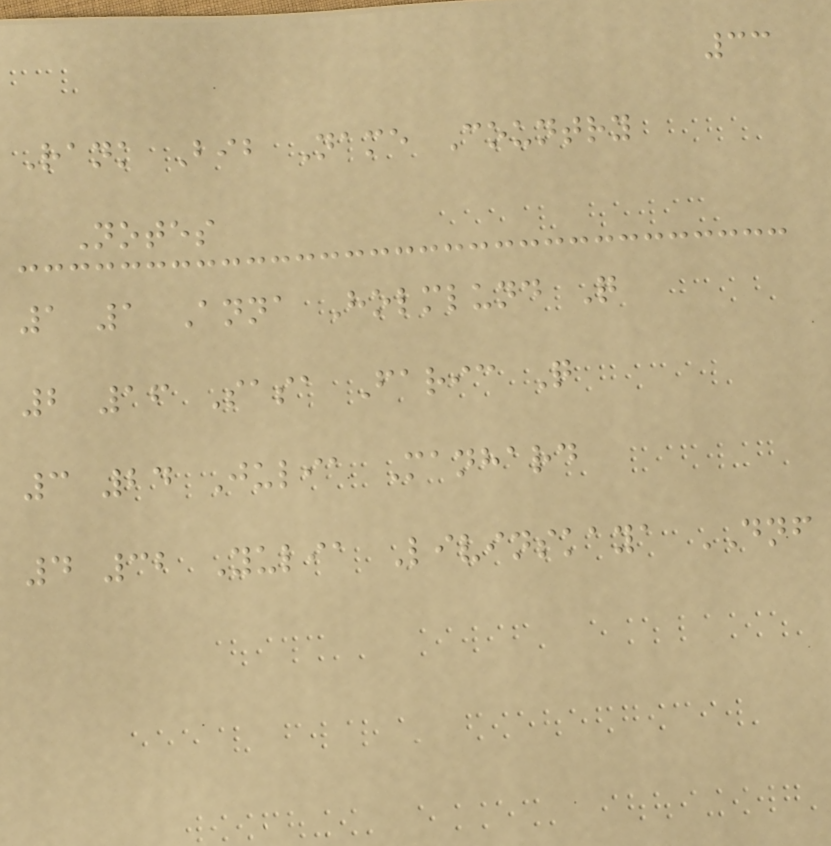33
Rank Bib Name Country
Notes
1 1 Anna Holmlund Q
2 16 Sasa Faric Q
3 24 Julia Manhard
4 32 Yulia Livinskaya DNF
